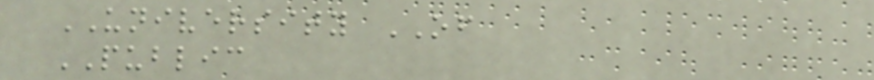UNIVERSITY OF
PUBLIC
